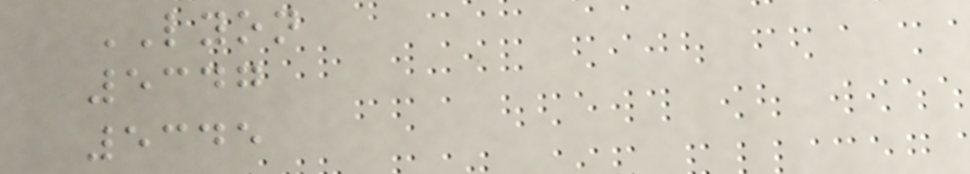LYON
5347
5345
